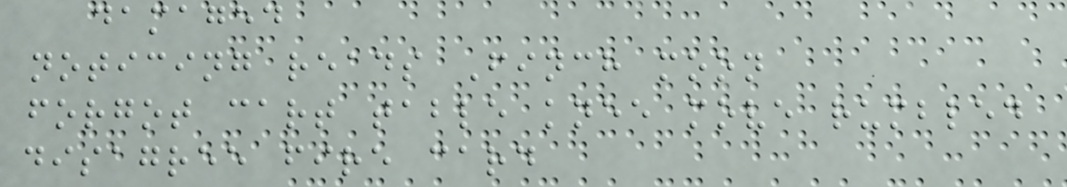damaged
noticing reads Finch moon
forgot cart table knee move rumbled
disagree fire card
